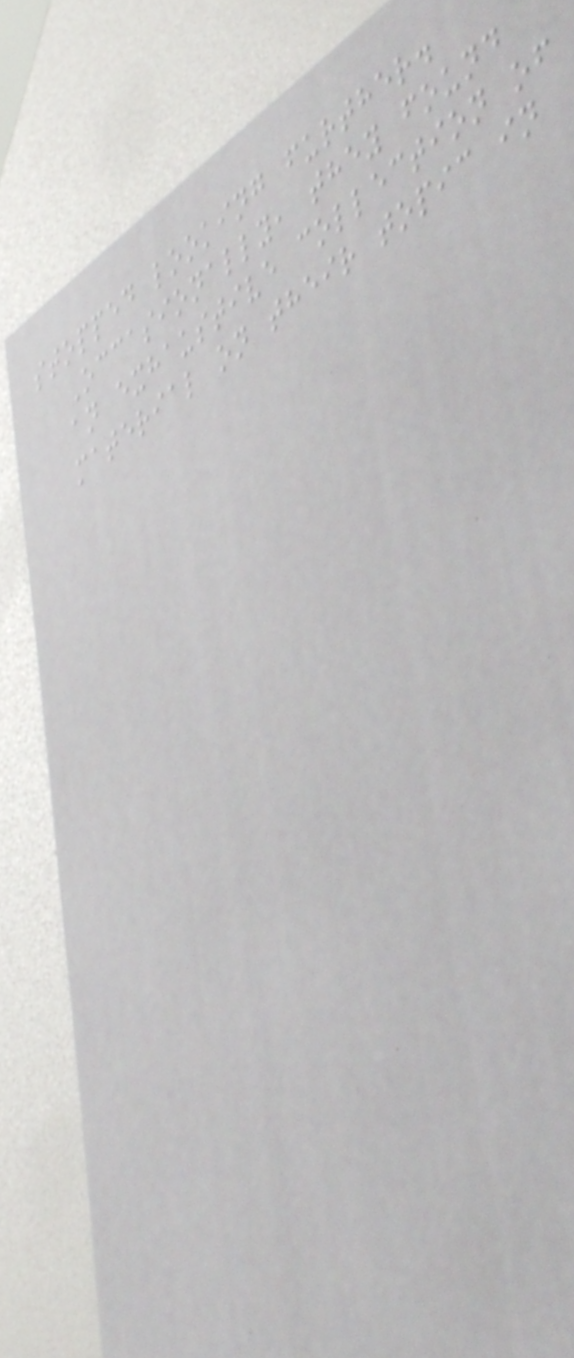stopped looking further.
Occasionally, they found
an exhaustive collection of
material on their topic in
